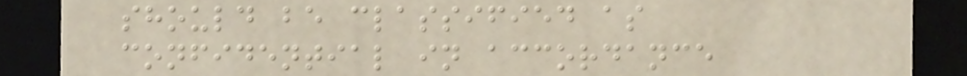should be classified as
confidential in accordance
